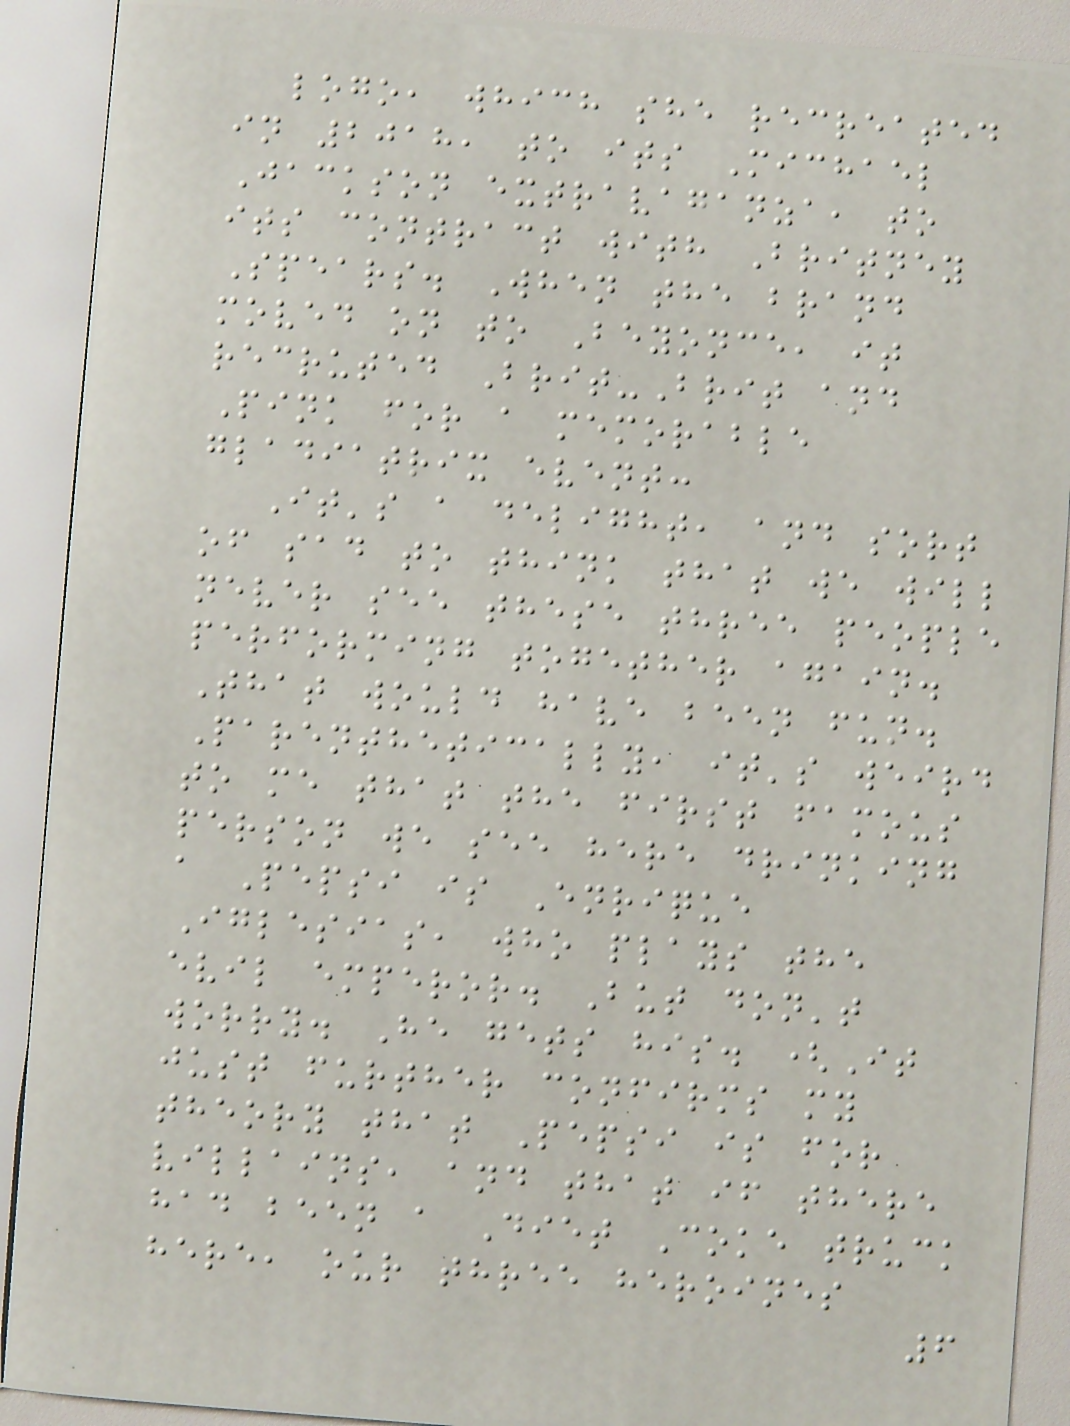logo, which she recreated
in 2018, to its Michael
Jackson extravaganza, to
its contract with Britney
Spears. When the brand
moved on to Beyonce, it
recruted Brit-Brit and
Pink for a memorable
gladiatrix event:
It's a delight, and sort
of sad to think that we will
never see these three people
performing together again.
That would have been fun.
Parenthetically, it's weird
to me that the first famous
person we see here drinking
a Pepsi is Enrique
Iglesias, who plays the
evil emperor. But don't
worry. He gets his. (It
just further confirms my
theory that Pepsi is for
villains, and that if there
had been a Diet Coke truck
here, our three heroines
6
